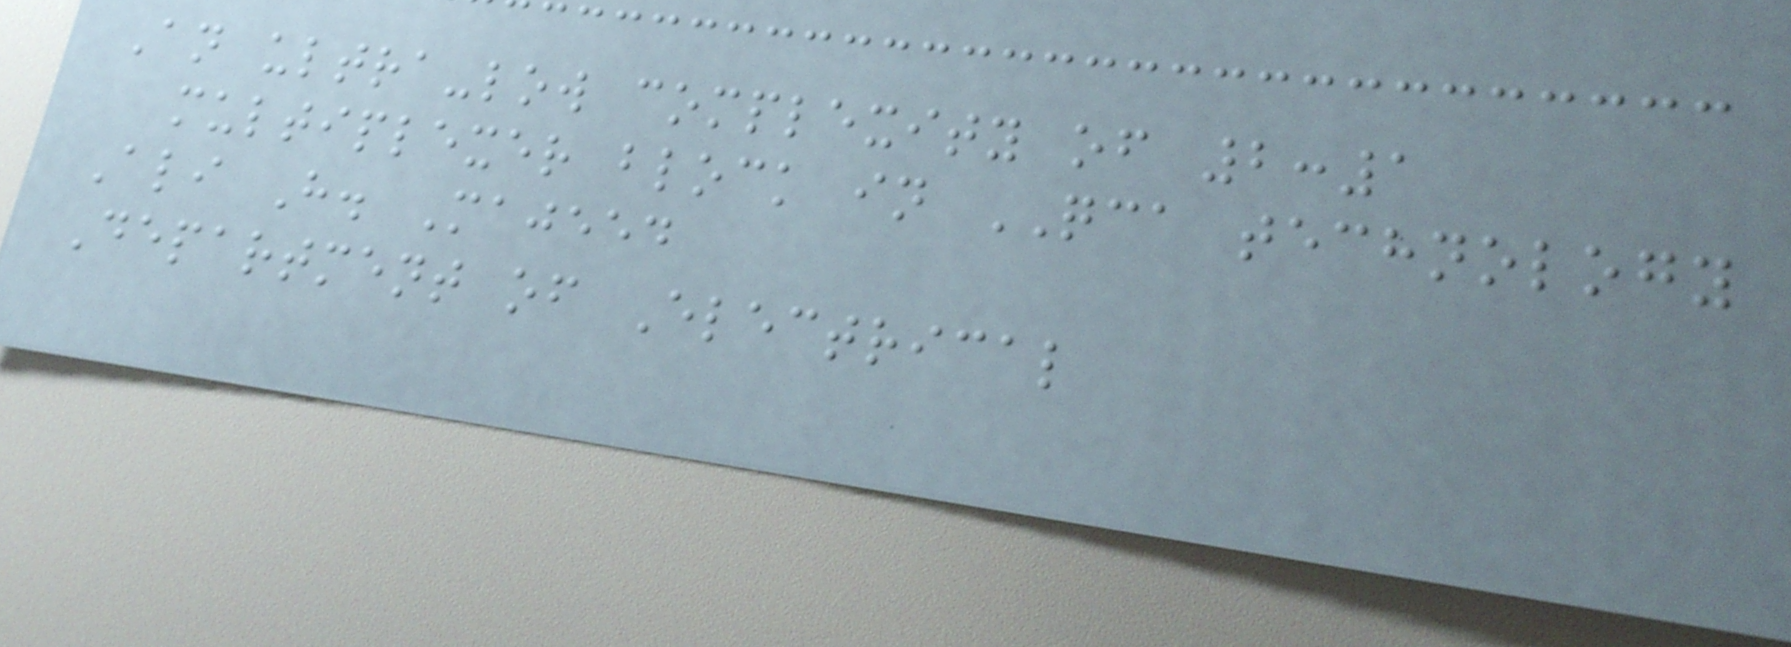An ultra-low complexity of 2:1
multiplexer block in QCA technology
Ali H. Majeed
Department of Electrical
